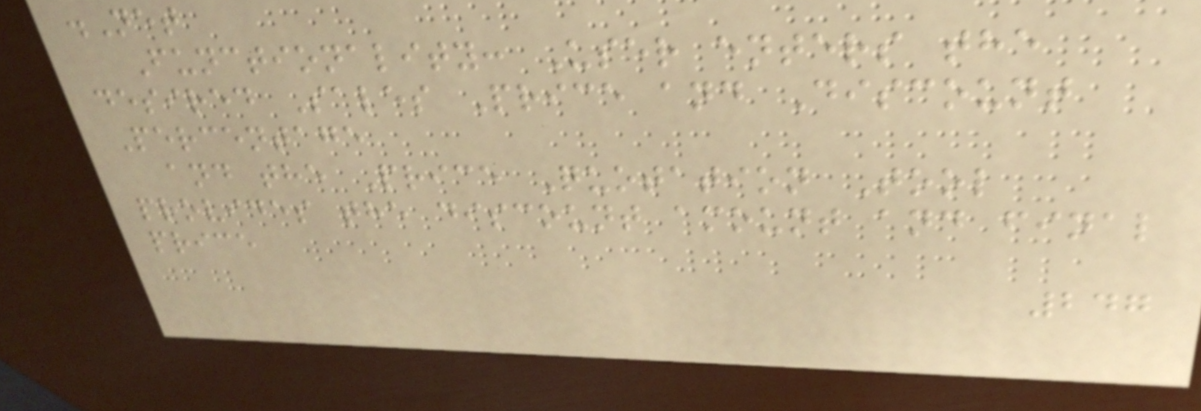.Net
Functionality: User enters the
desired Sales Price and Discount
Percentage
and the Price Quotation Tool
provides the discount amount and final
price
247
